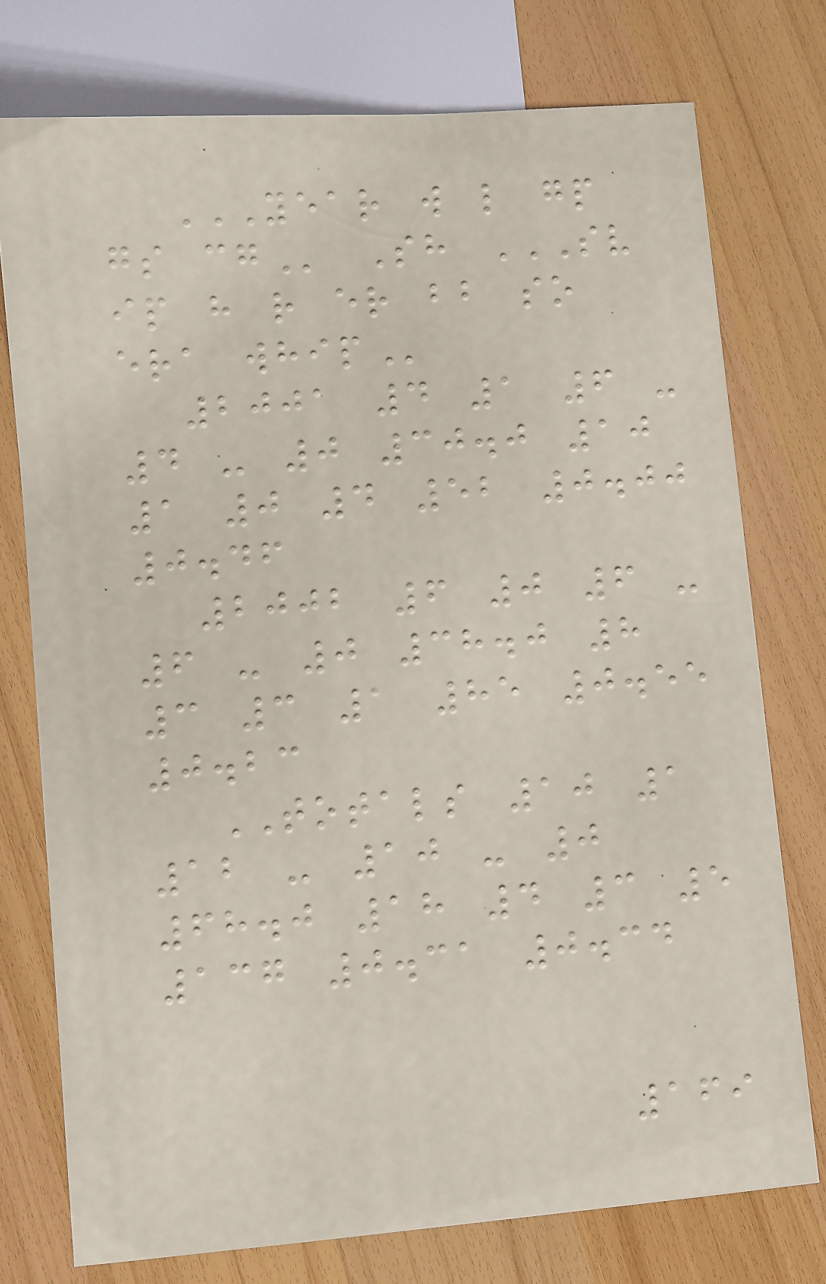YEAR W L GP
GS CG Sh SV
IP H R ER BB SO
ERA WHIP
2001 4 1 6 -
4 - 0 30.0 10
1 0 4 52 0.00
0.46
2002 6 0 6 -
6 - 0 38.0 8
3 3 1 85 0.55
0.23
TOTALS 10 1
12 - 10 - 0
68.0 18 4 3 5
137 0.31 0.34
169
